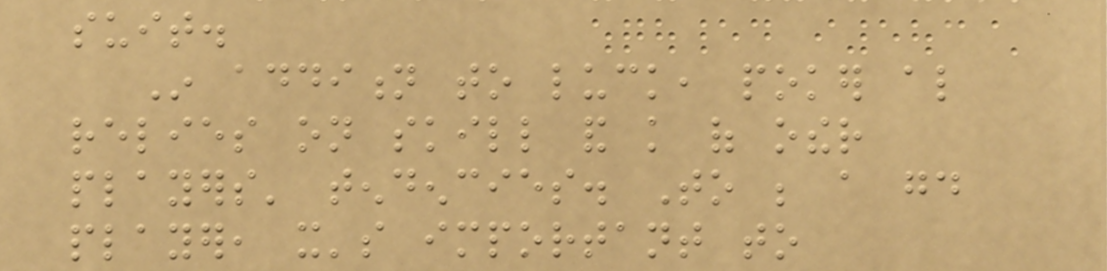suit.
In addition to luck, poker also
relies on skill and knowledge of other
players' tendencies. To be a good
player, it's important to
